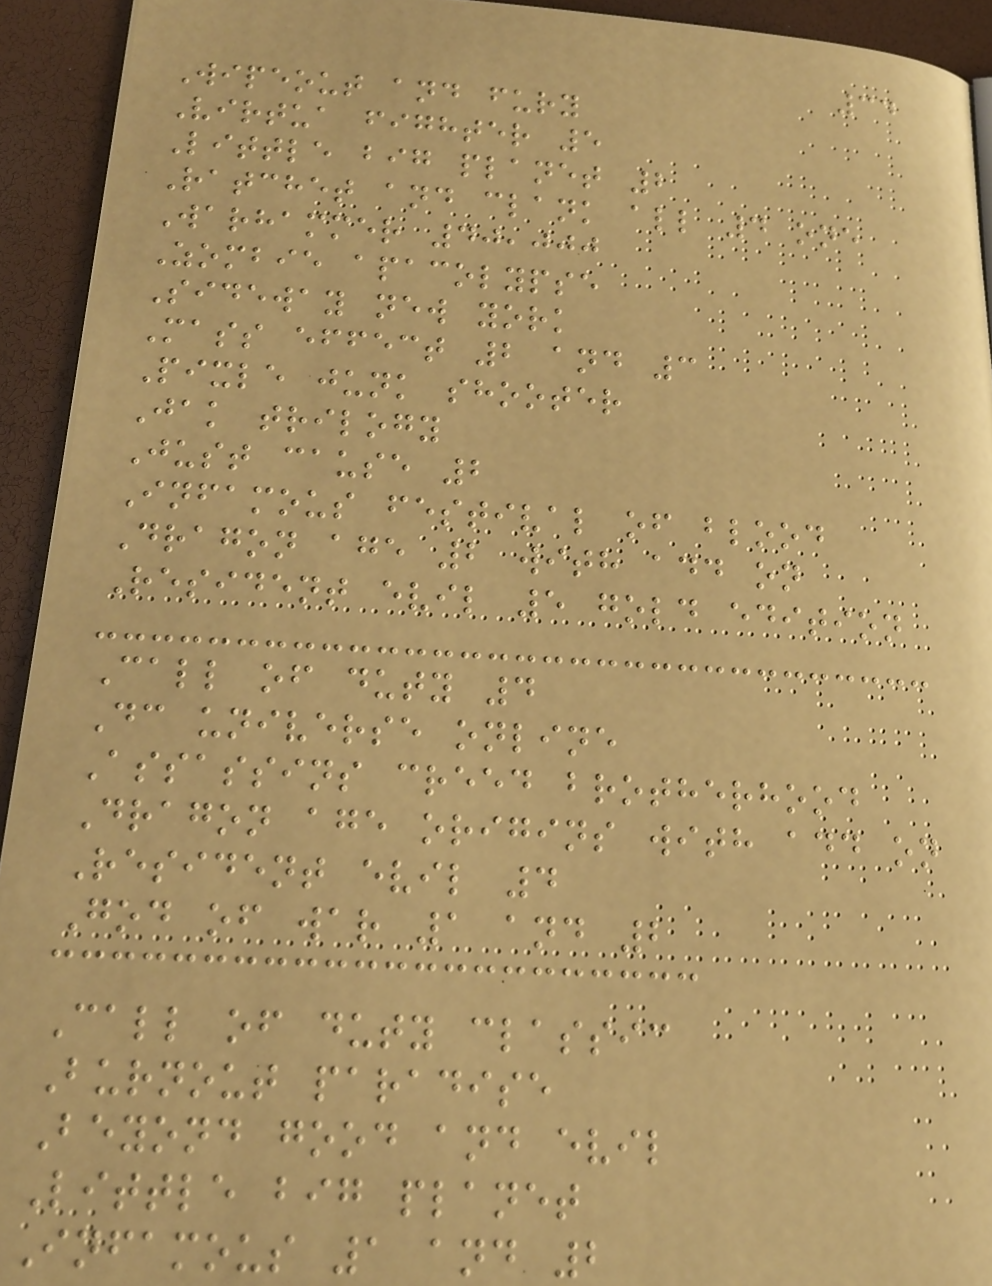34
Wipeout and fury
Virtua fighter 5
Little big planet 2
Ratchet and clank all 4 one
Warhammer 40,000
Zombie apacolypse
Sideway new york
Mass effect 2 and 3
Pixle junk shooter
Jak trilogy
Just cause 2
Infamous festival of blood
Dragon age 2 with add on
Resident evil 5 gold edition
Call of duty 4
Dc universe online
Assassins creed brotherhood
Dragon age origins with add on
Resident evil 4
God of war 1 and 2
Call of duty classic
Burnout paradise
Beyond good and evil
Little big planet
Infamous 1 and 2
